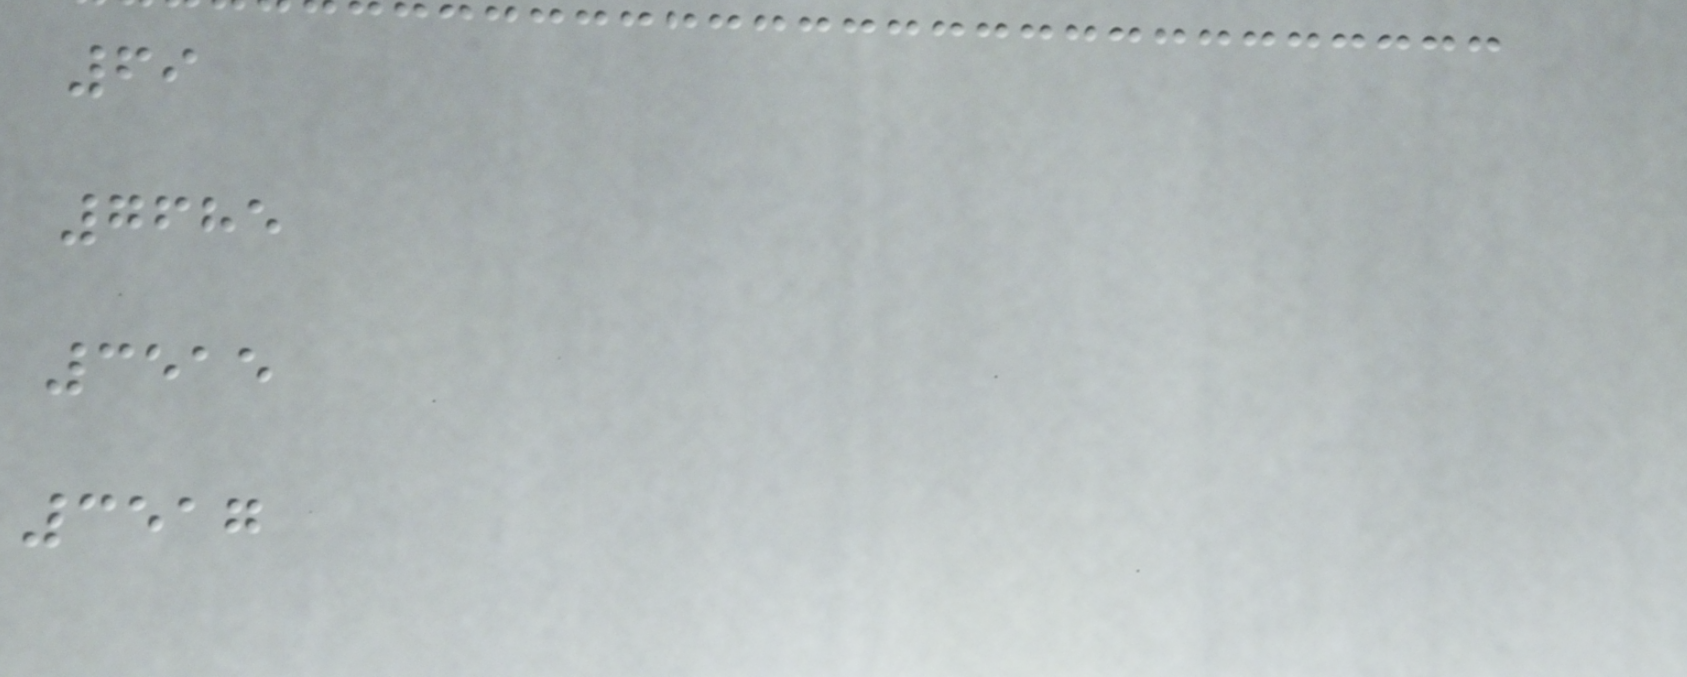69
7685
3515
3517
